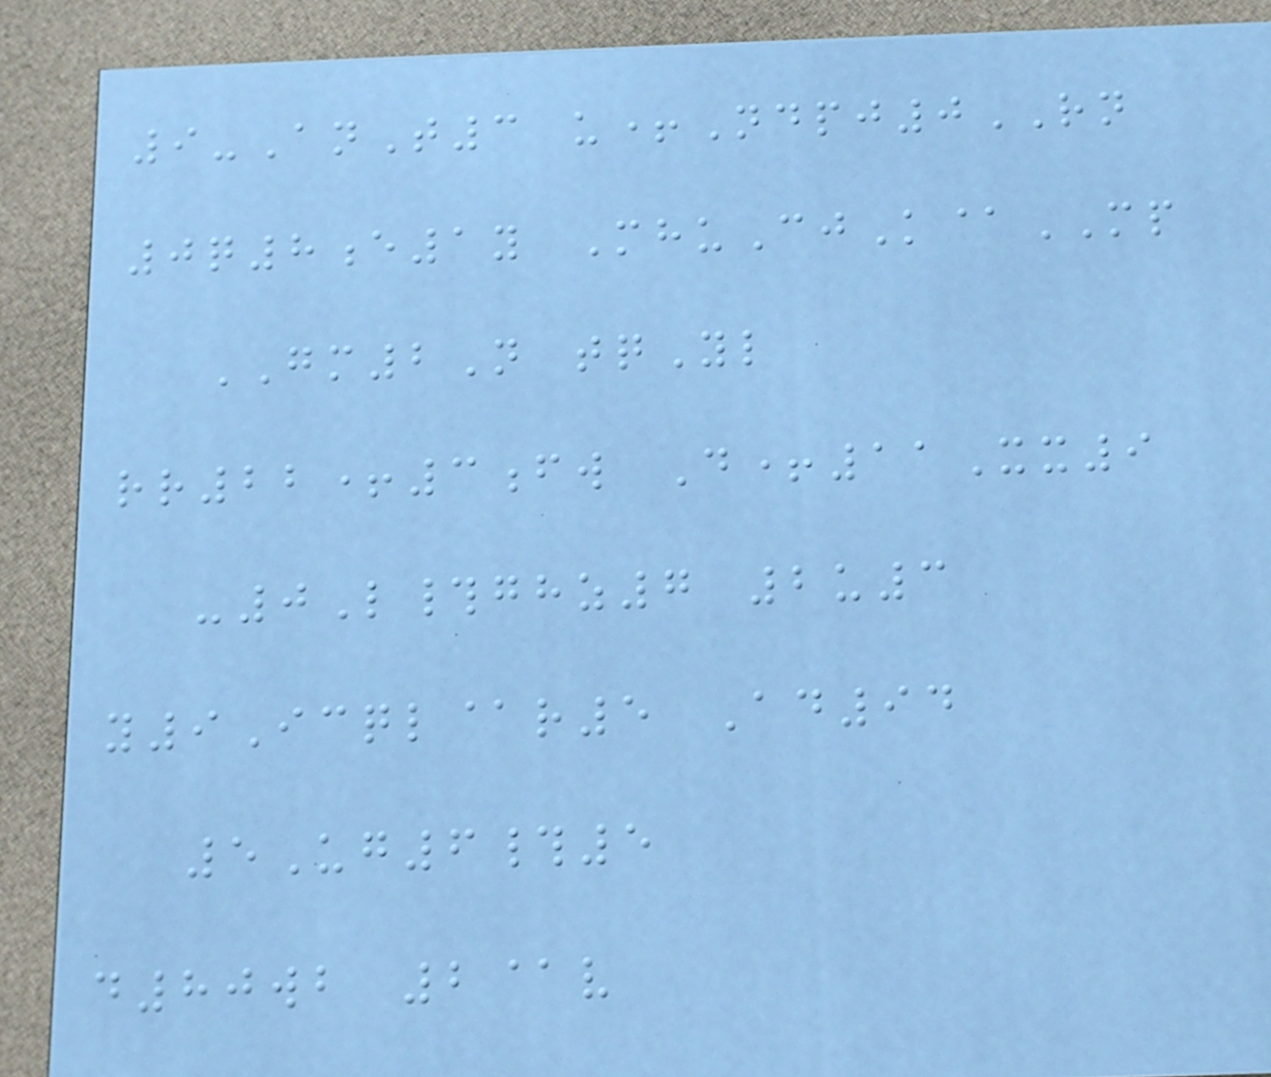9-AnT3 u+Ndpj0RN
0q8e1y MhuCjK@MP
GM2N tqYl
rr22+3fw D+11Xx9
-0L#ghz7 2u3
y9Icql@r5 Ad94
5Ug6#5
d80wb 2@v
